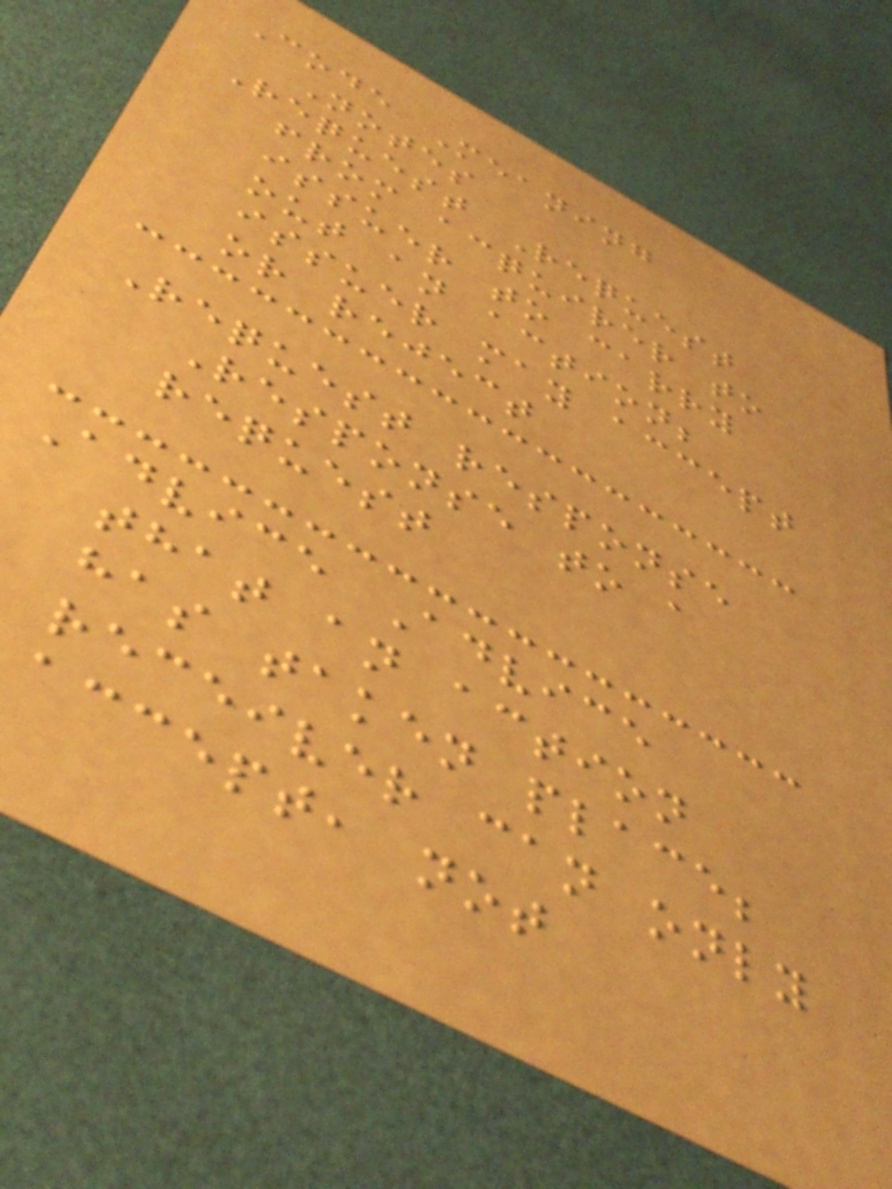Code Meaning
Notes
Request Request
from acquirer to
issuer to carry
out an action;
issuer may accept
or reject
Request response
Response to a
request
Advice Advice
that an action
has taken place;
receiver can only
accept, not
